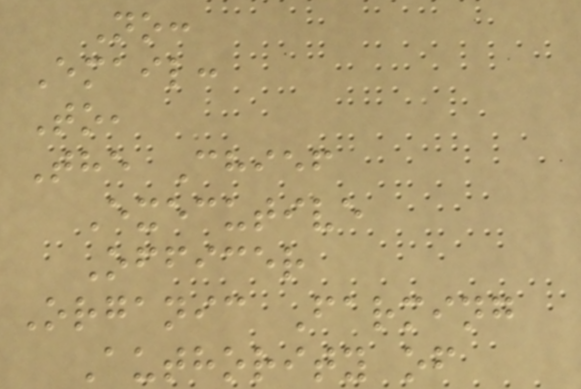No:
Email:
To,
The Chief
Executive
Officer
Organic Farming
Authority of
